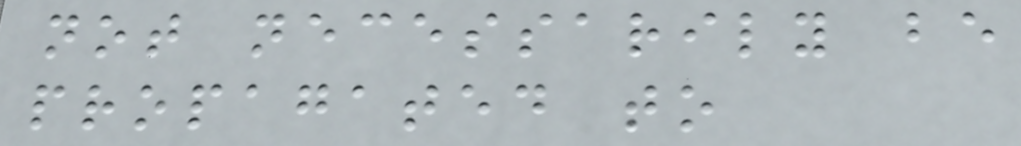not necessarily be
propagated to
